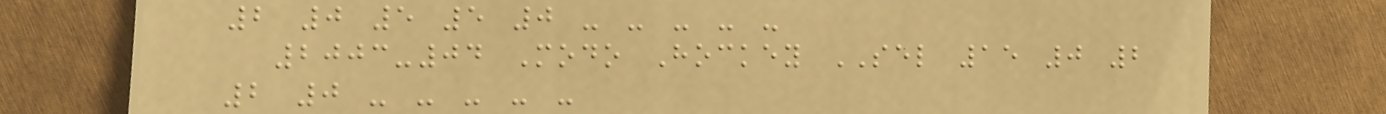2 0 5 5 0 - - - - -
2003-04 Modo Hockey SEL 15 0 2
2 0 - - - - -
